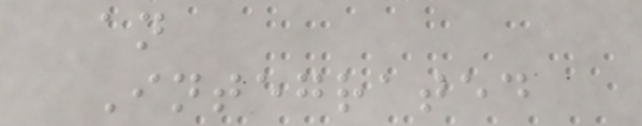an
Integrated
